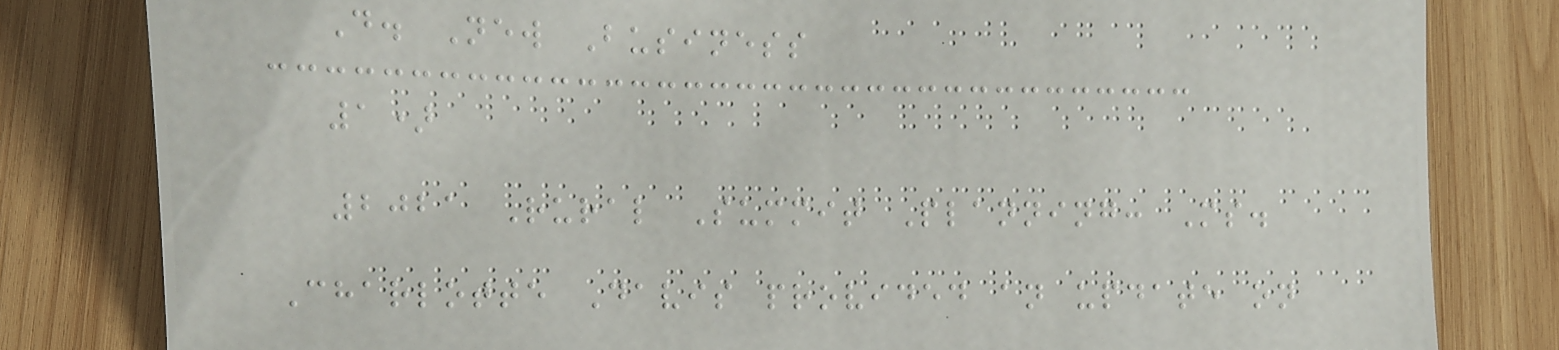D. New Business
1)
2021 Rural Summit Planning: Ms.
Charlotte Davis provided an update on
